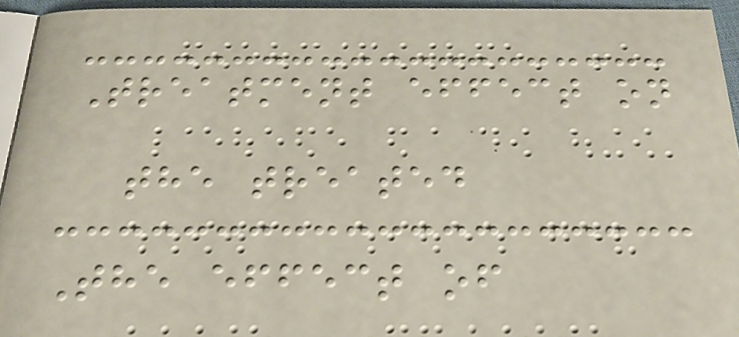Treatment effect on
the treated
The effect of
